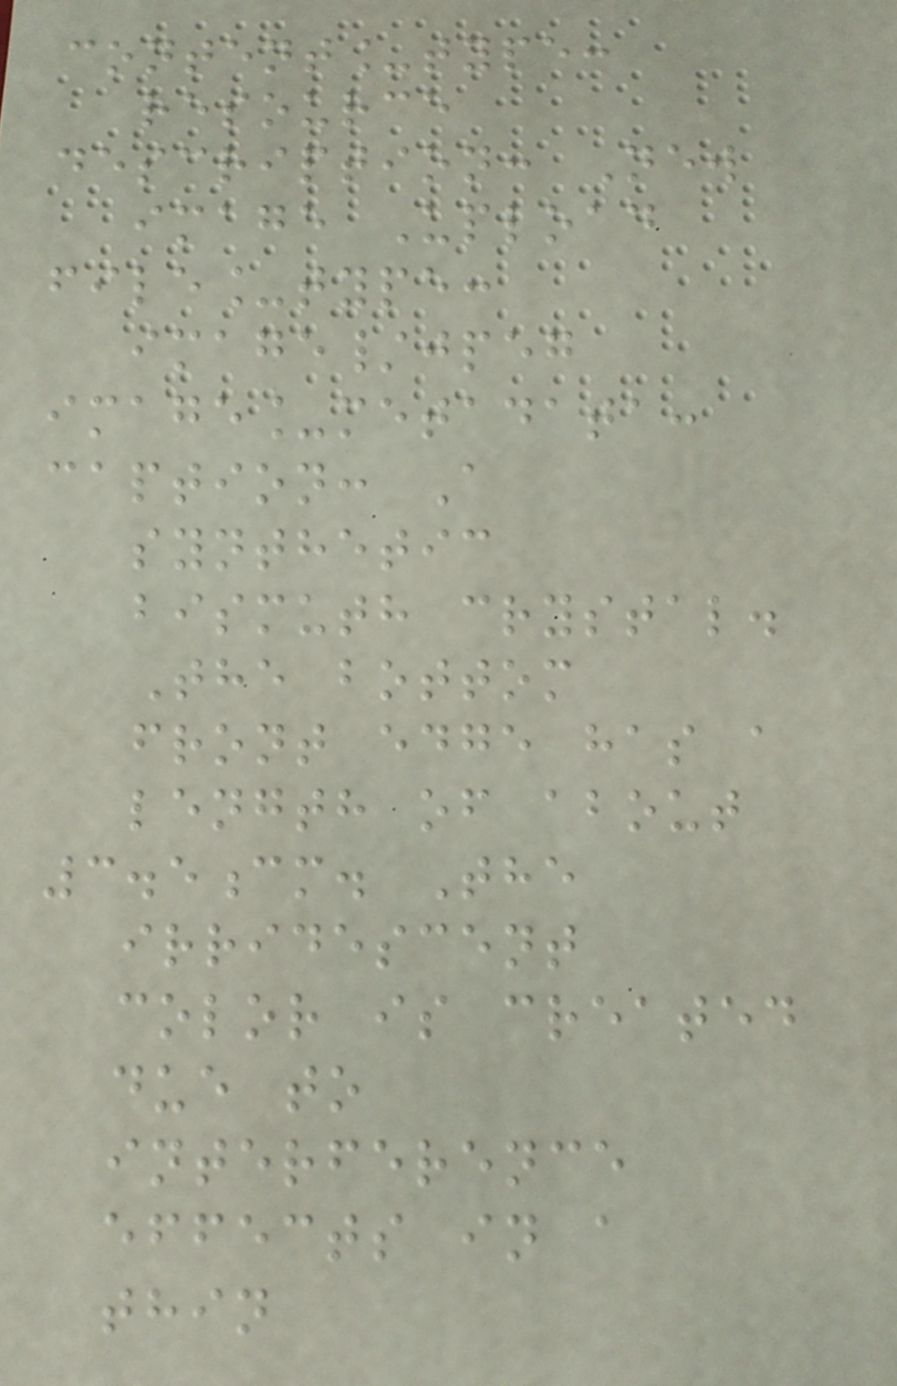content_type:
resource
description: New
image Upload
file_type:
image/jpeg
image_metadata:
caption: A
synthetic
bismuth crystal.
The bottom
front edge has a
length of about
3.5cm. The
irridescent
color is created
due to
interference
effects in a
thin
